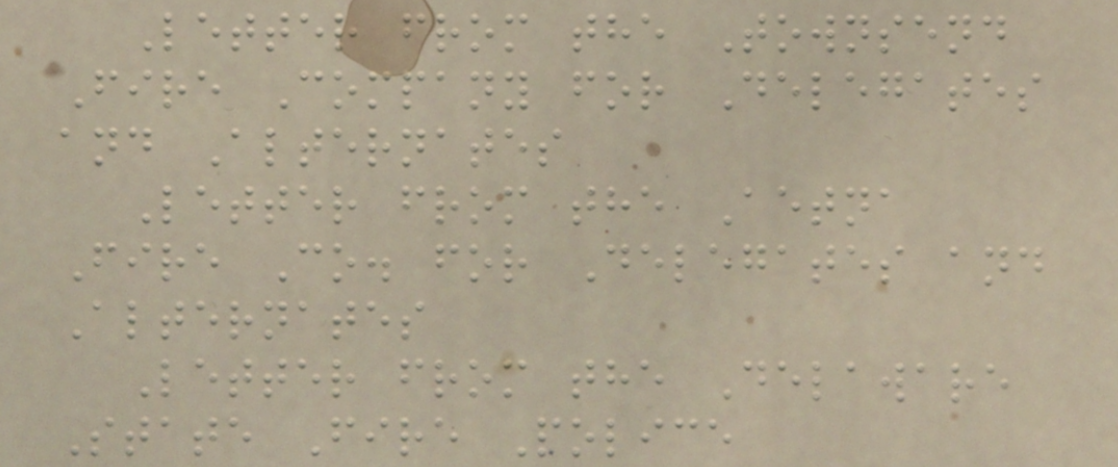Letter from the Townsend
Fire Company for Delegates
and Alternates
Letter from the Aetna
Fire Co. for Delegates and
Alternates
Letter from the Delaware
State Fire Police
